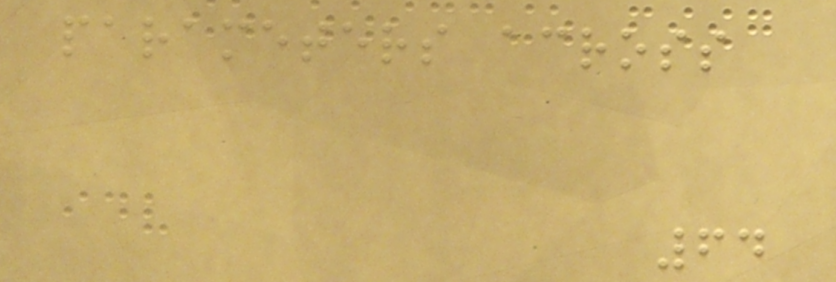parameters across
64
